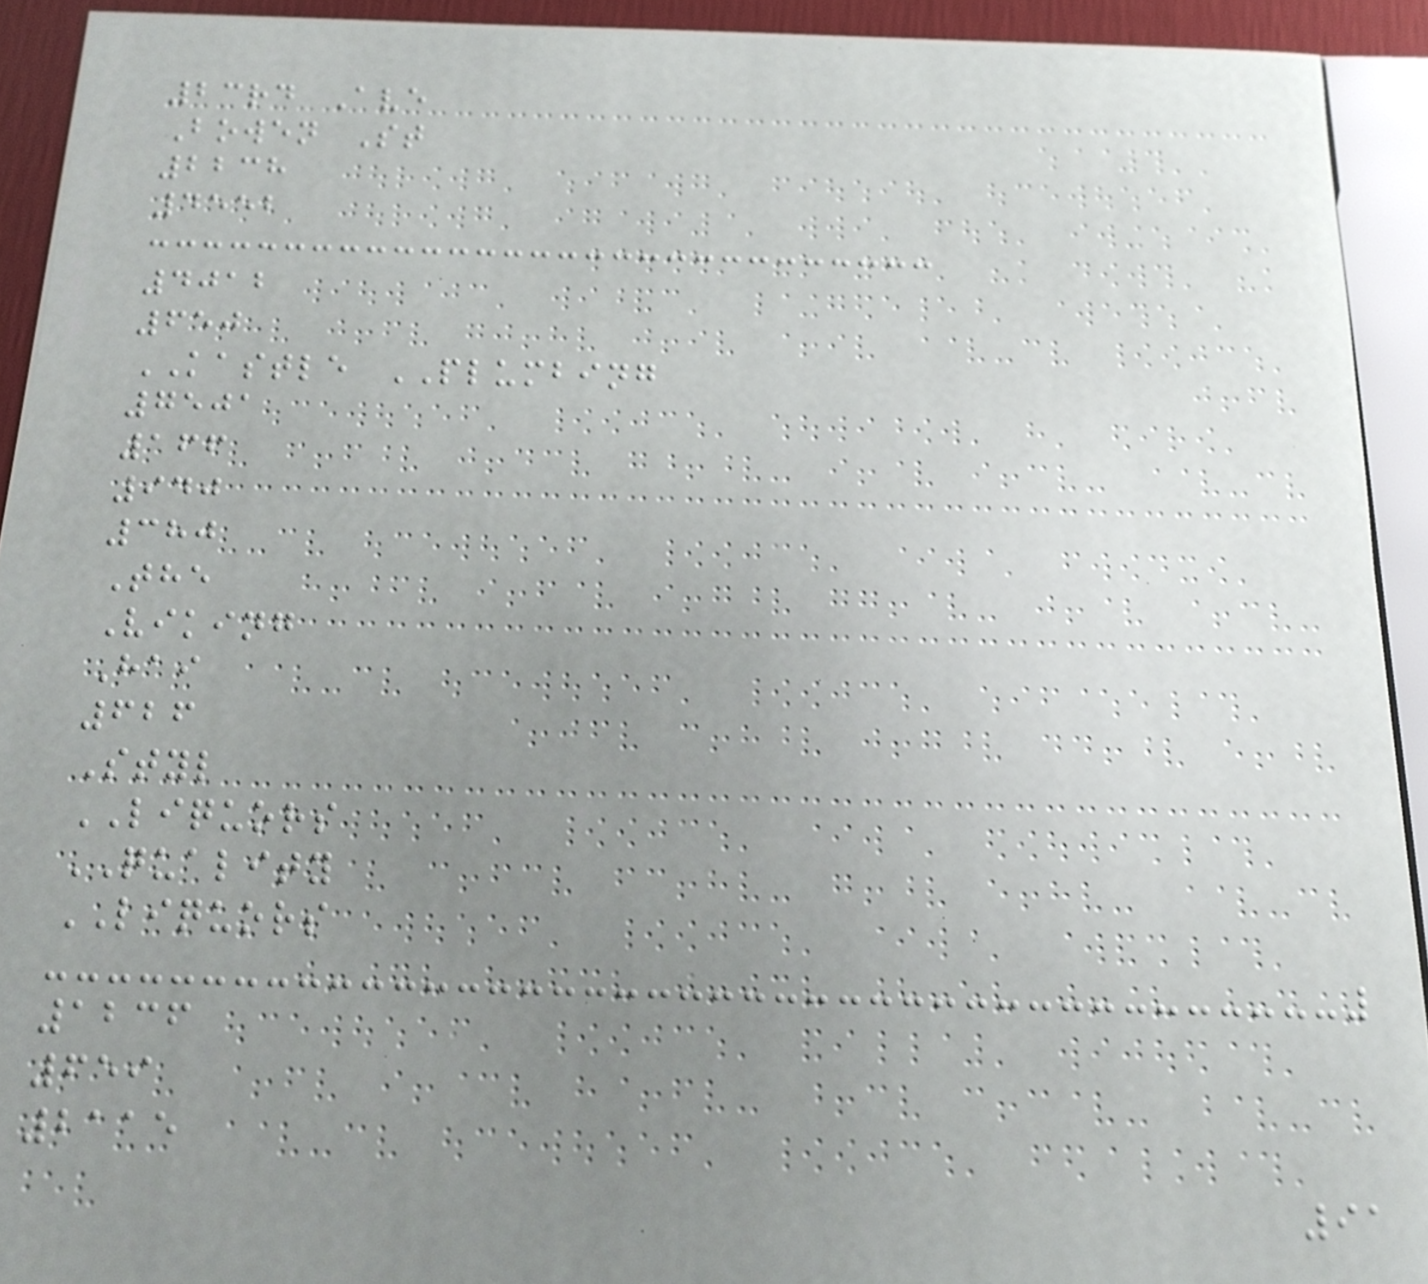23rd Ave
Bowen St
2238
4552
4012
650
KASTLE PLUMBING
7501
166
940
380
The
Viking
Hai
626
Styl
LIQUORS
QUALITY
LIQUORS
1236
659
2115
91
